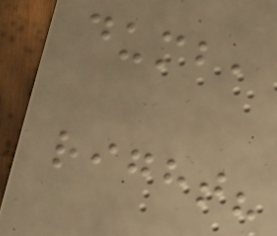dumb,
right?
